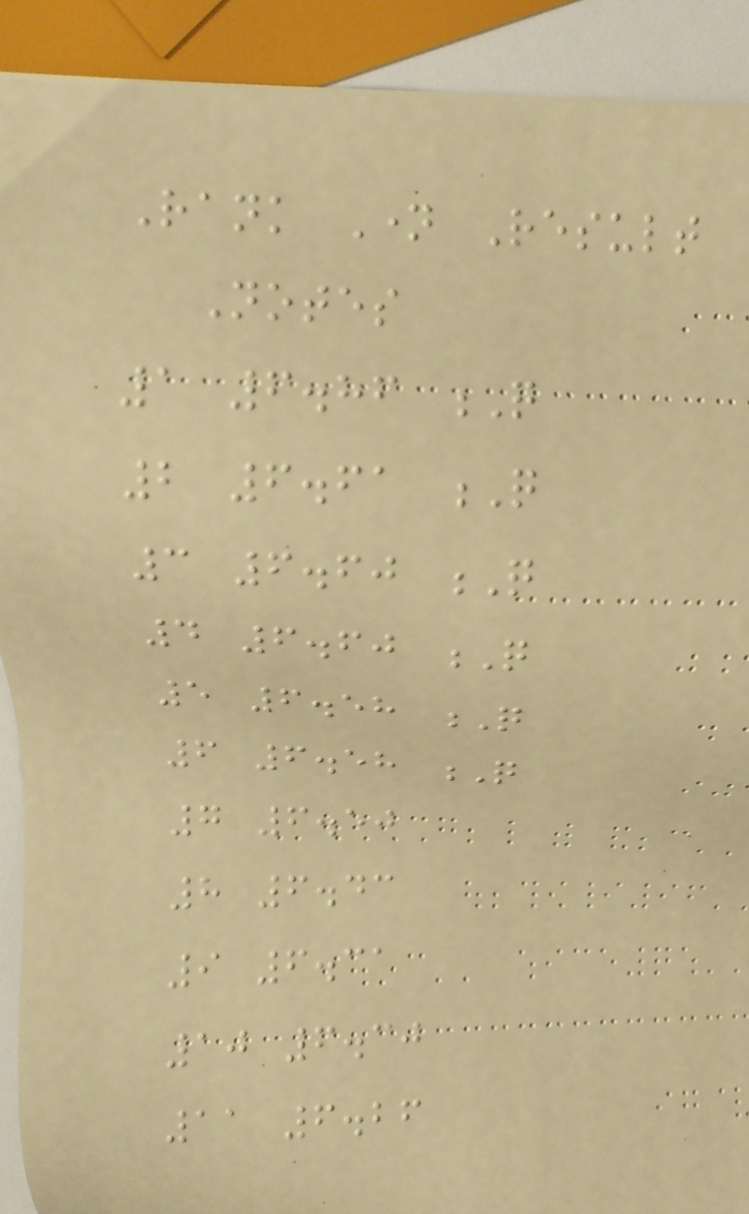Rank Name Result
Notes
1 6.86 Q
2 6.61 Q
3 6.60 Q
4 6.60 Q
5 6.58 Q
6 6.58 Q
7 6.50
8 6.43
9 6.31
10 6.30
11 6.26
